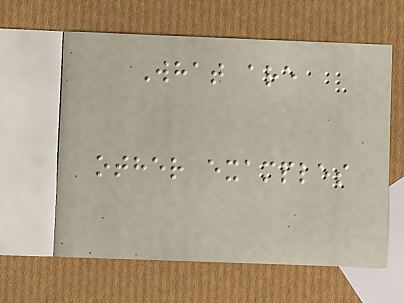What are
other examples
